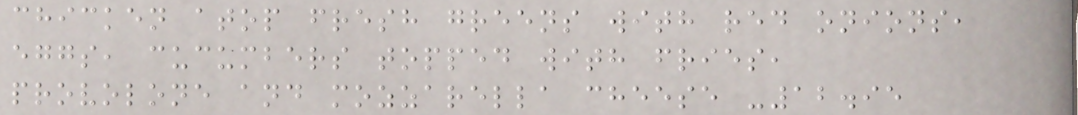chicken atop fresh greens with red onions,
eggs, cucumbers topped with fries,
provolone and mozzarella cheese -12.95
